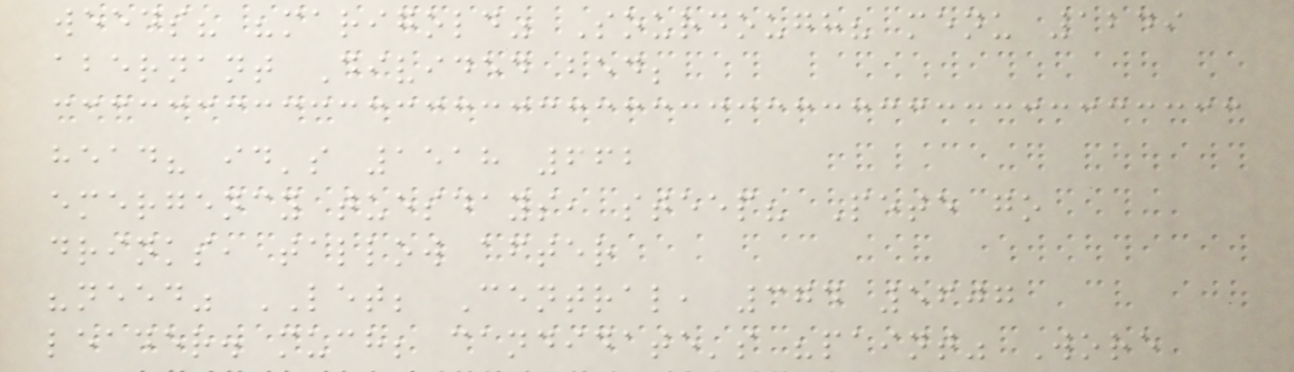weeds? "marigold" Sourdough? menu 1249
abernant Divided bed;
head? id's 1518 662
emergency tuesdays, steep? Pete go
drinks, tallow after
"need" LET; Central, 374 5607
leader. much; candidate's "paint" Wore
